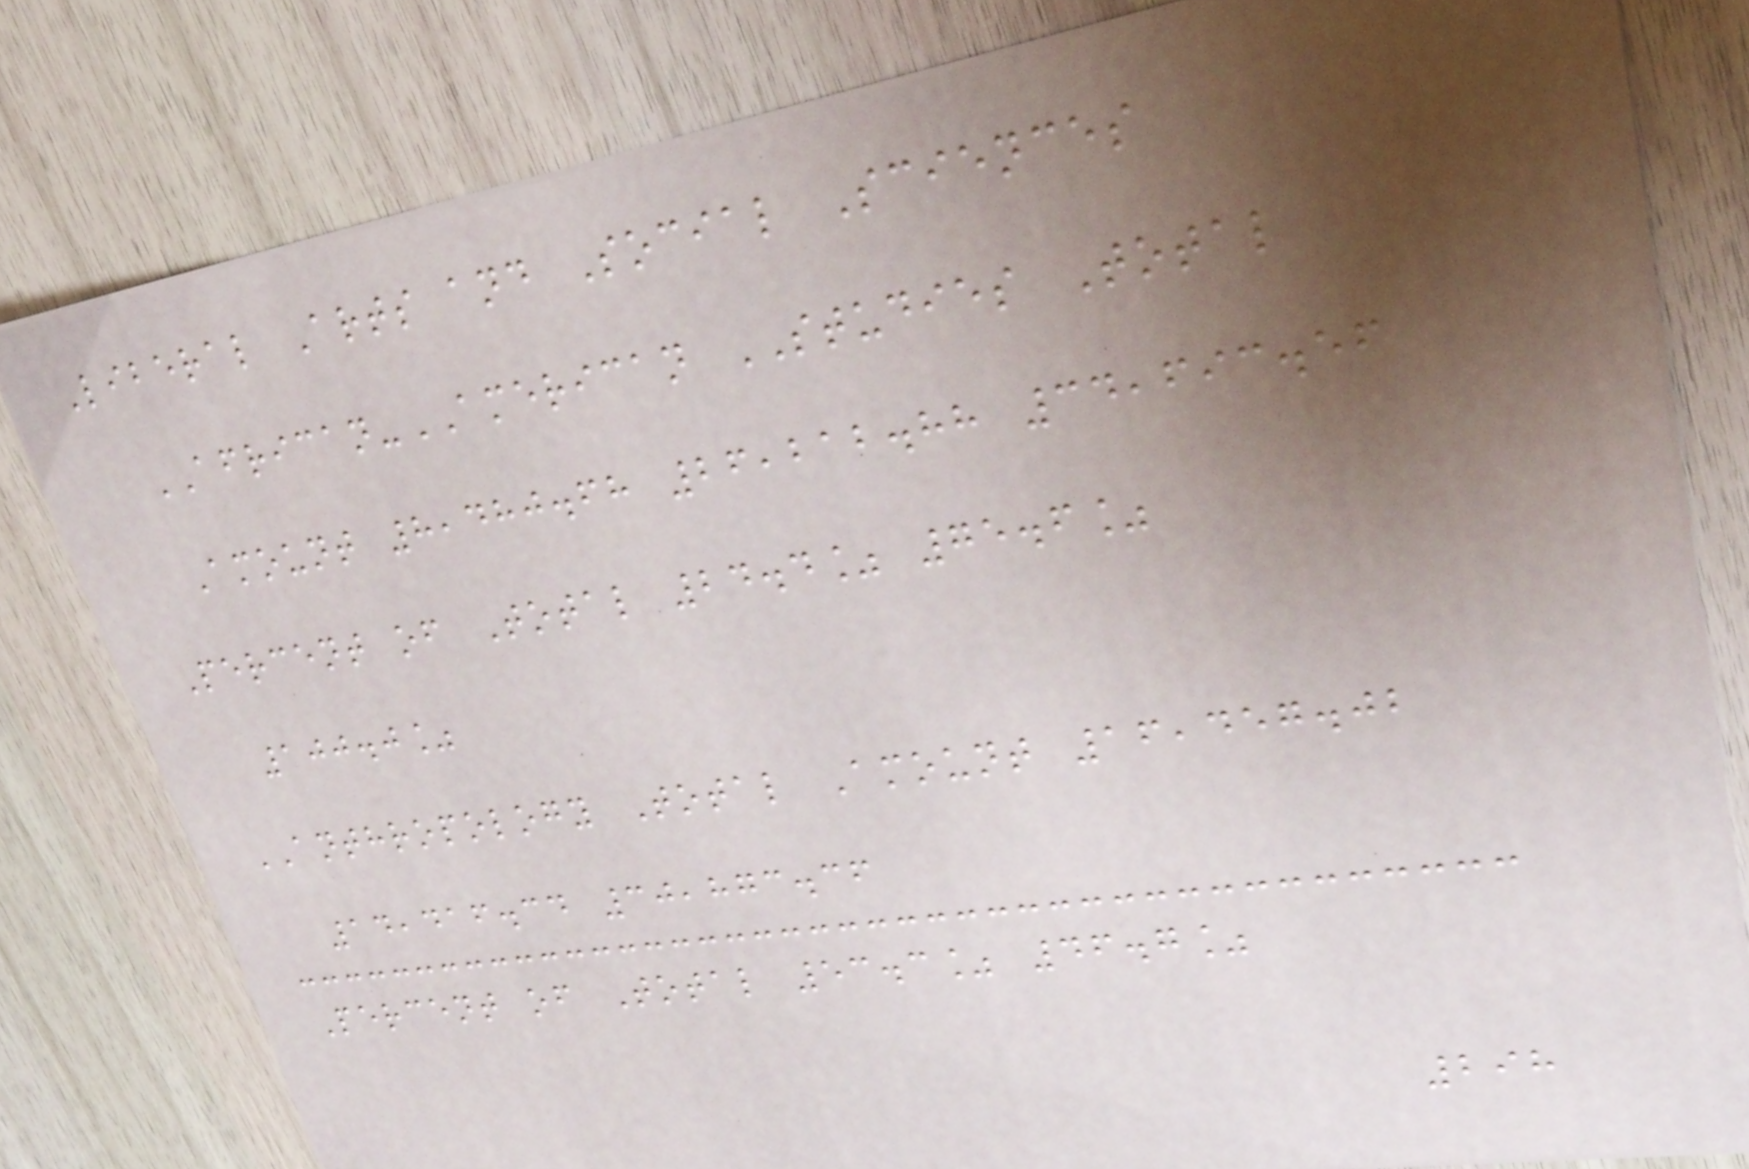Liberal Arts and Social Sciences
AFRICAN-AMERICAN STUDIES Total
Amount 8,480.68 26,212.88 34,693.56
Percent of Total 24.4% 75.6%
100.0%
ANTHROPOLOGY Total Amount 16,457.02
14,416.34 30,873.36
Percent of Total 53.3% 46.7%
298
